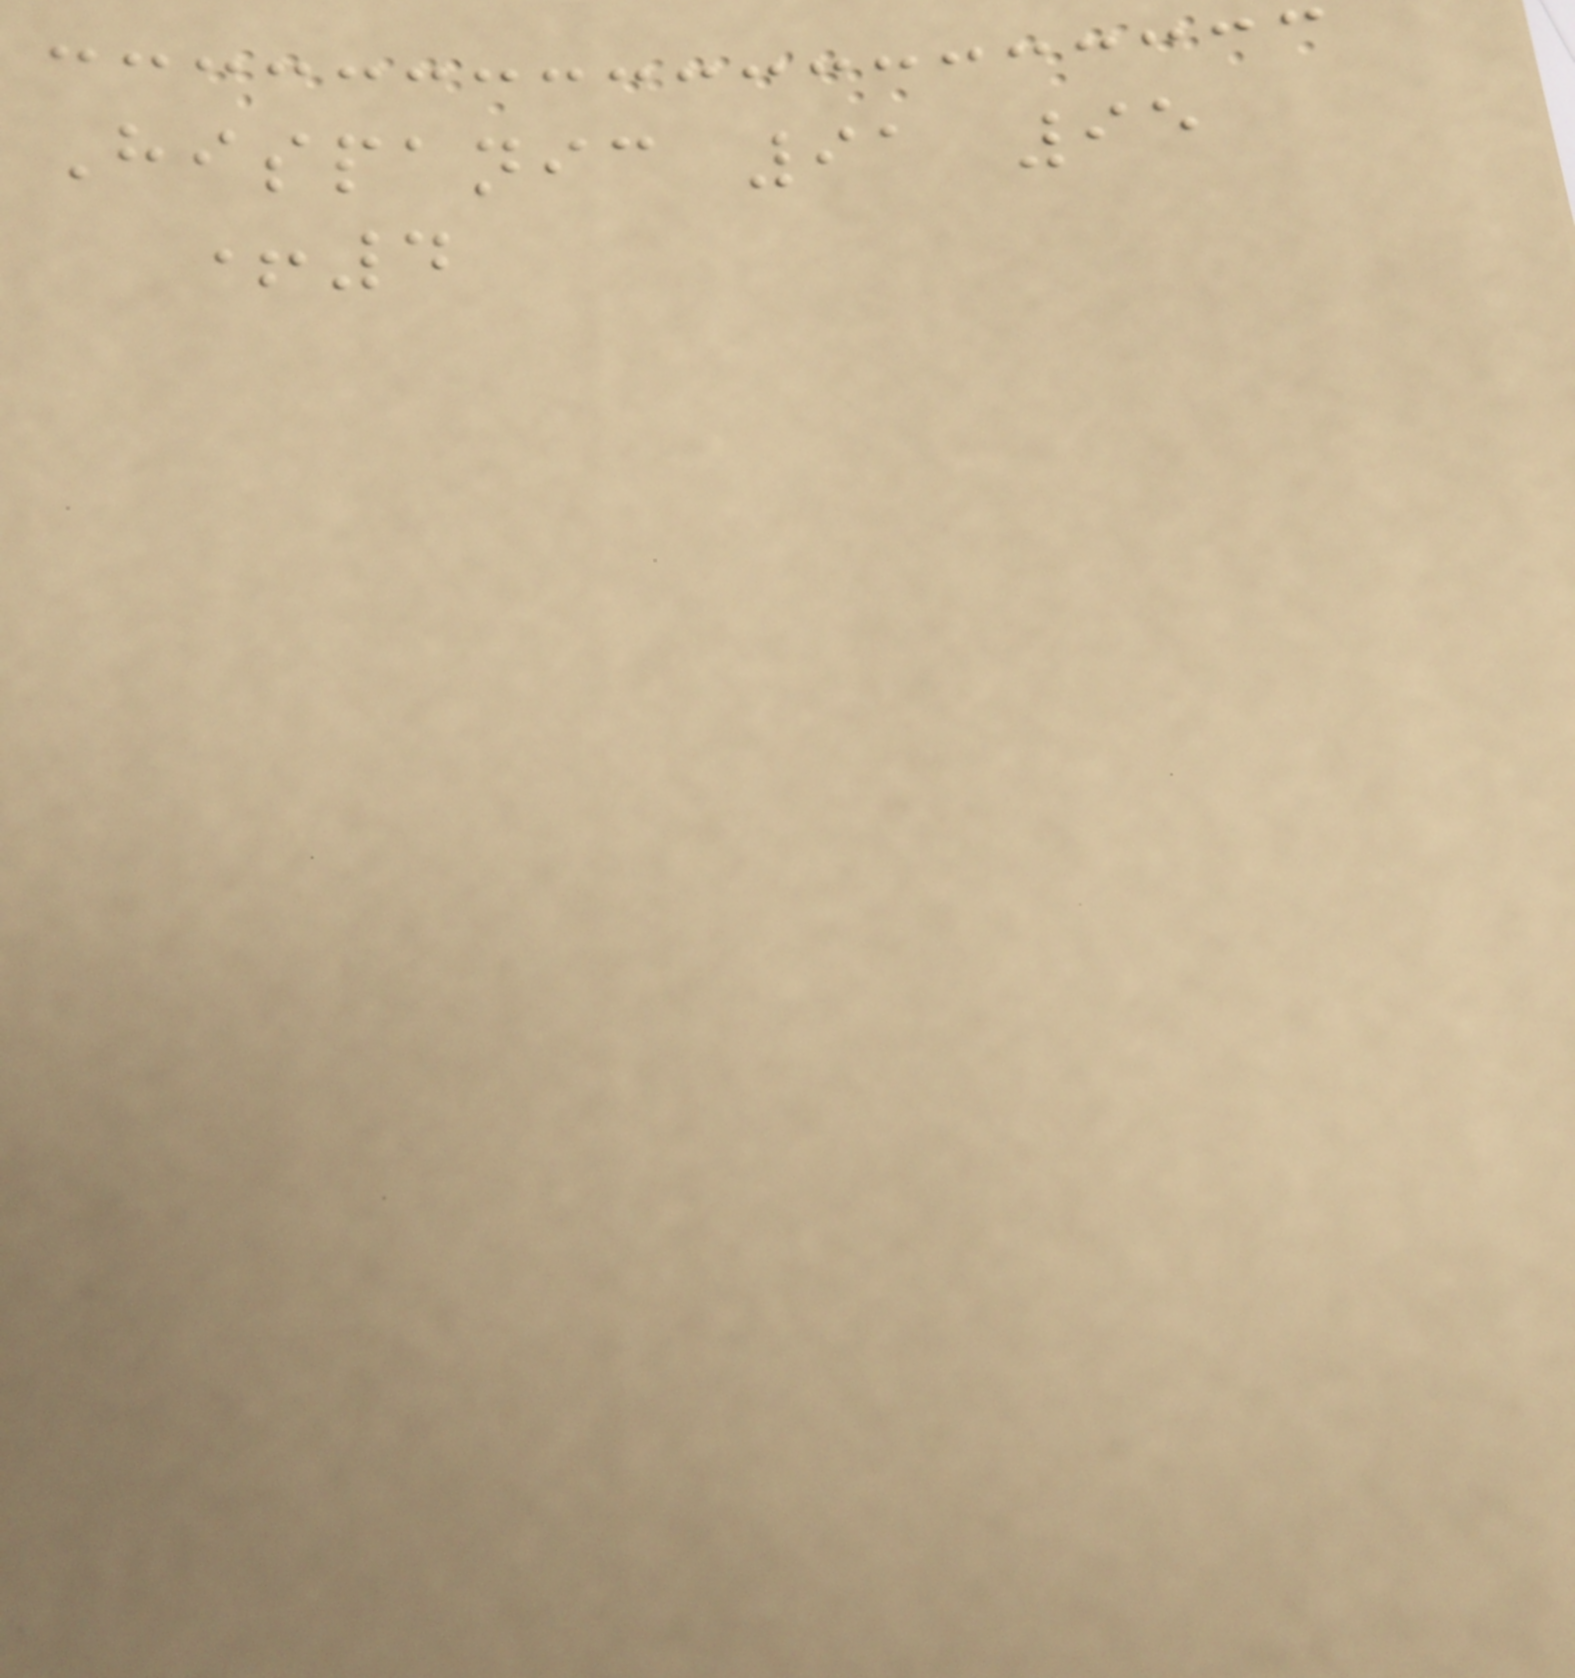Hispanic 91 95
+4
